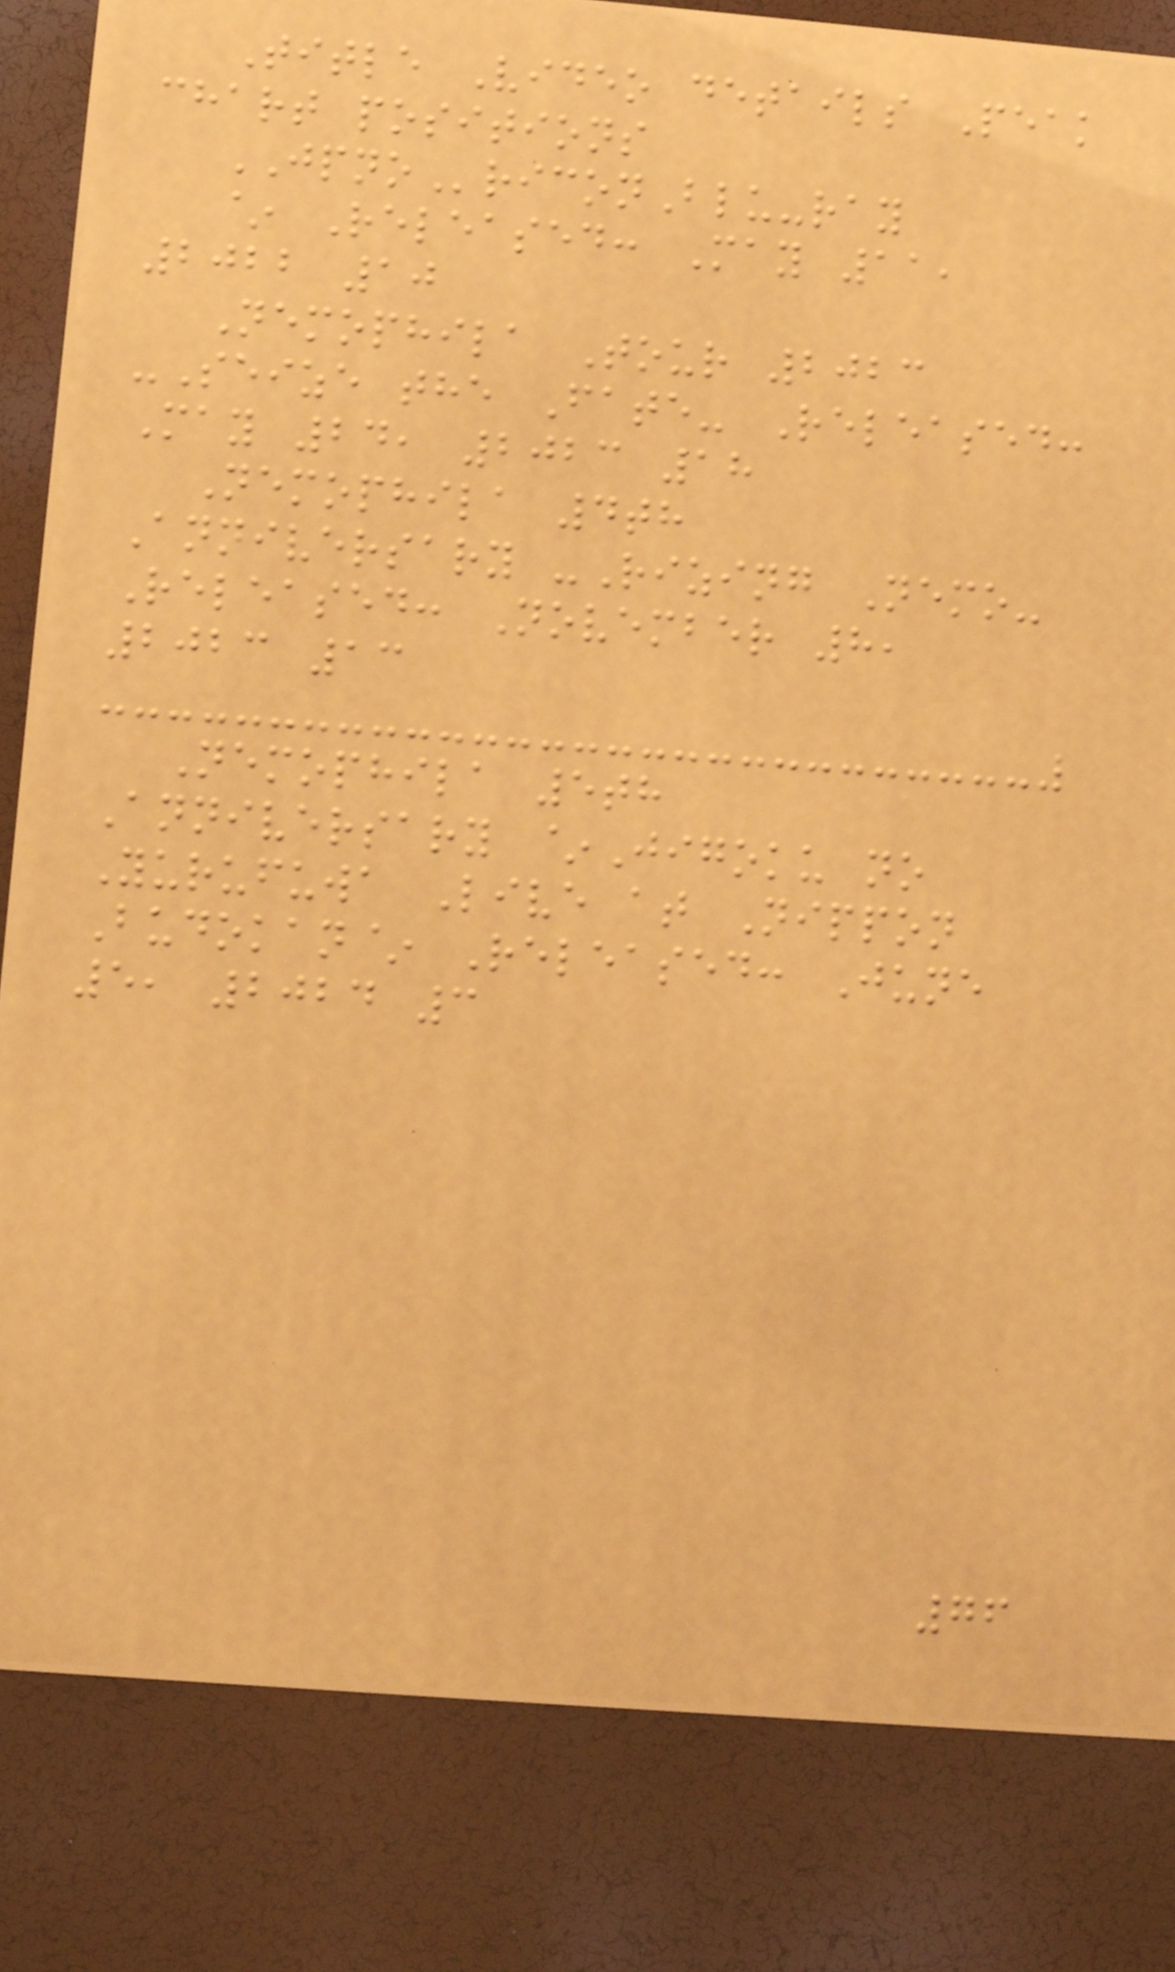Title Video details Peak
chart positions
JPNOriconBlu-ray
~ Released: May 11,
2022 10
Nemophila Tour 2023
-Seize the Fate- Released:
May 24, 2023 18
Nemophila 4th
Anniversary -Rizing Nemo-
Released: November 8,
2023 13
Nemophila 5th
Anniversary ~Jigoku no
Yurufuwa Live at Nippon
Budokan~ Released: June
5, 2024 3
76
